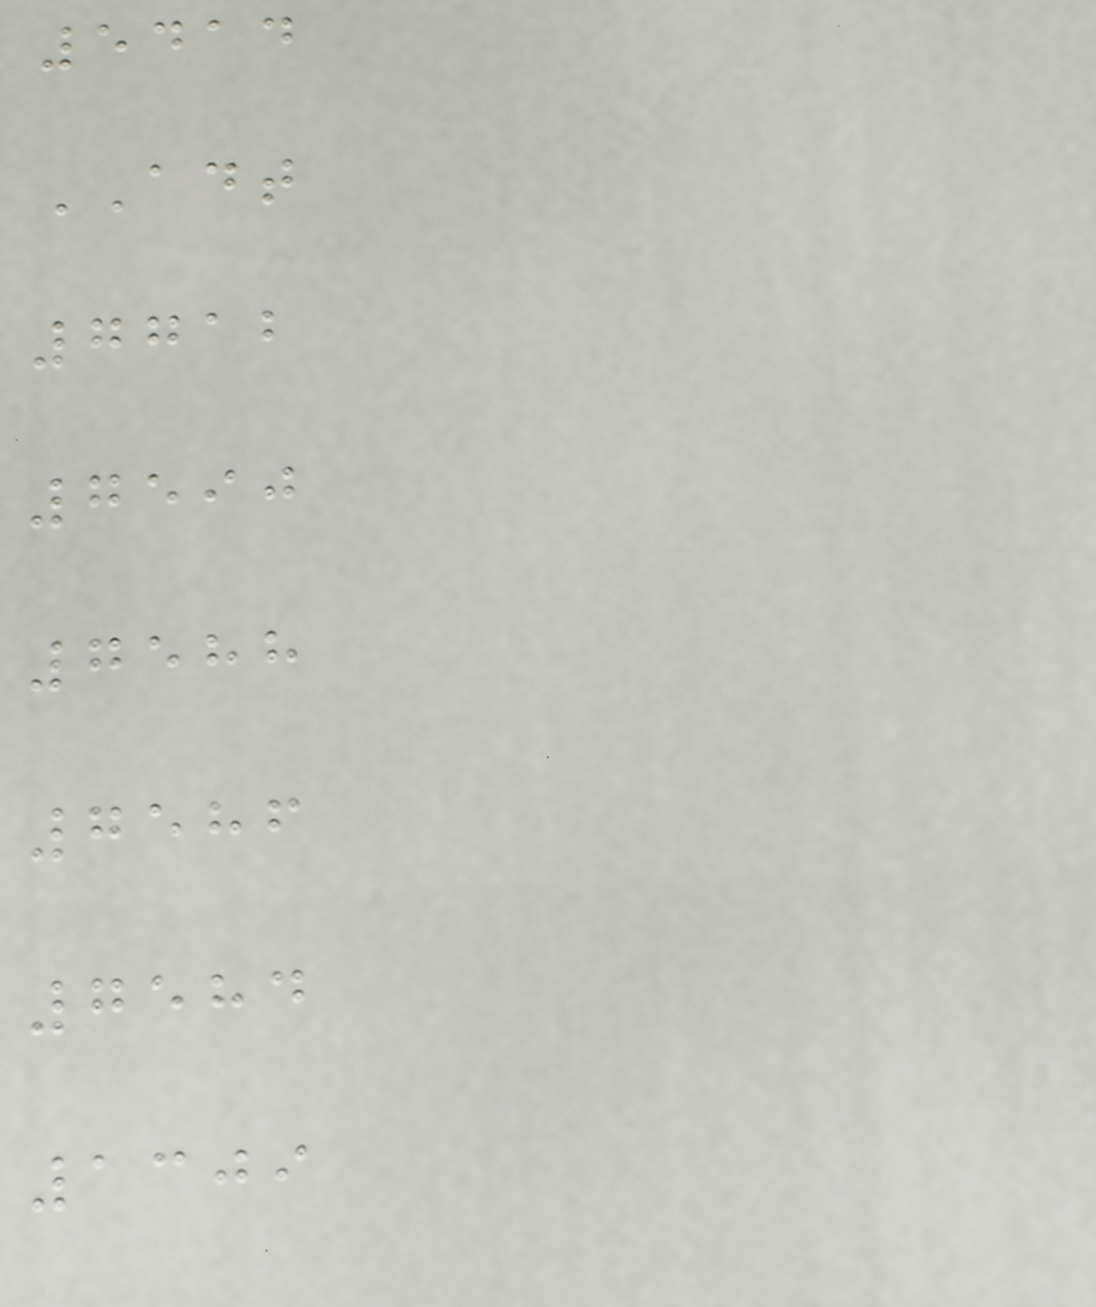5414
ADT
7712
7590
7588
7586
7584
1309
